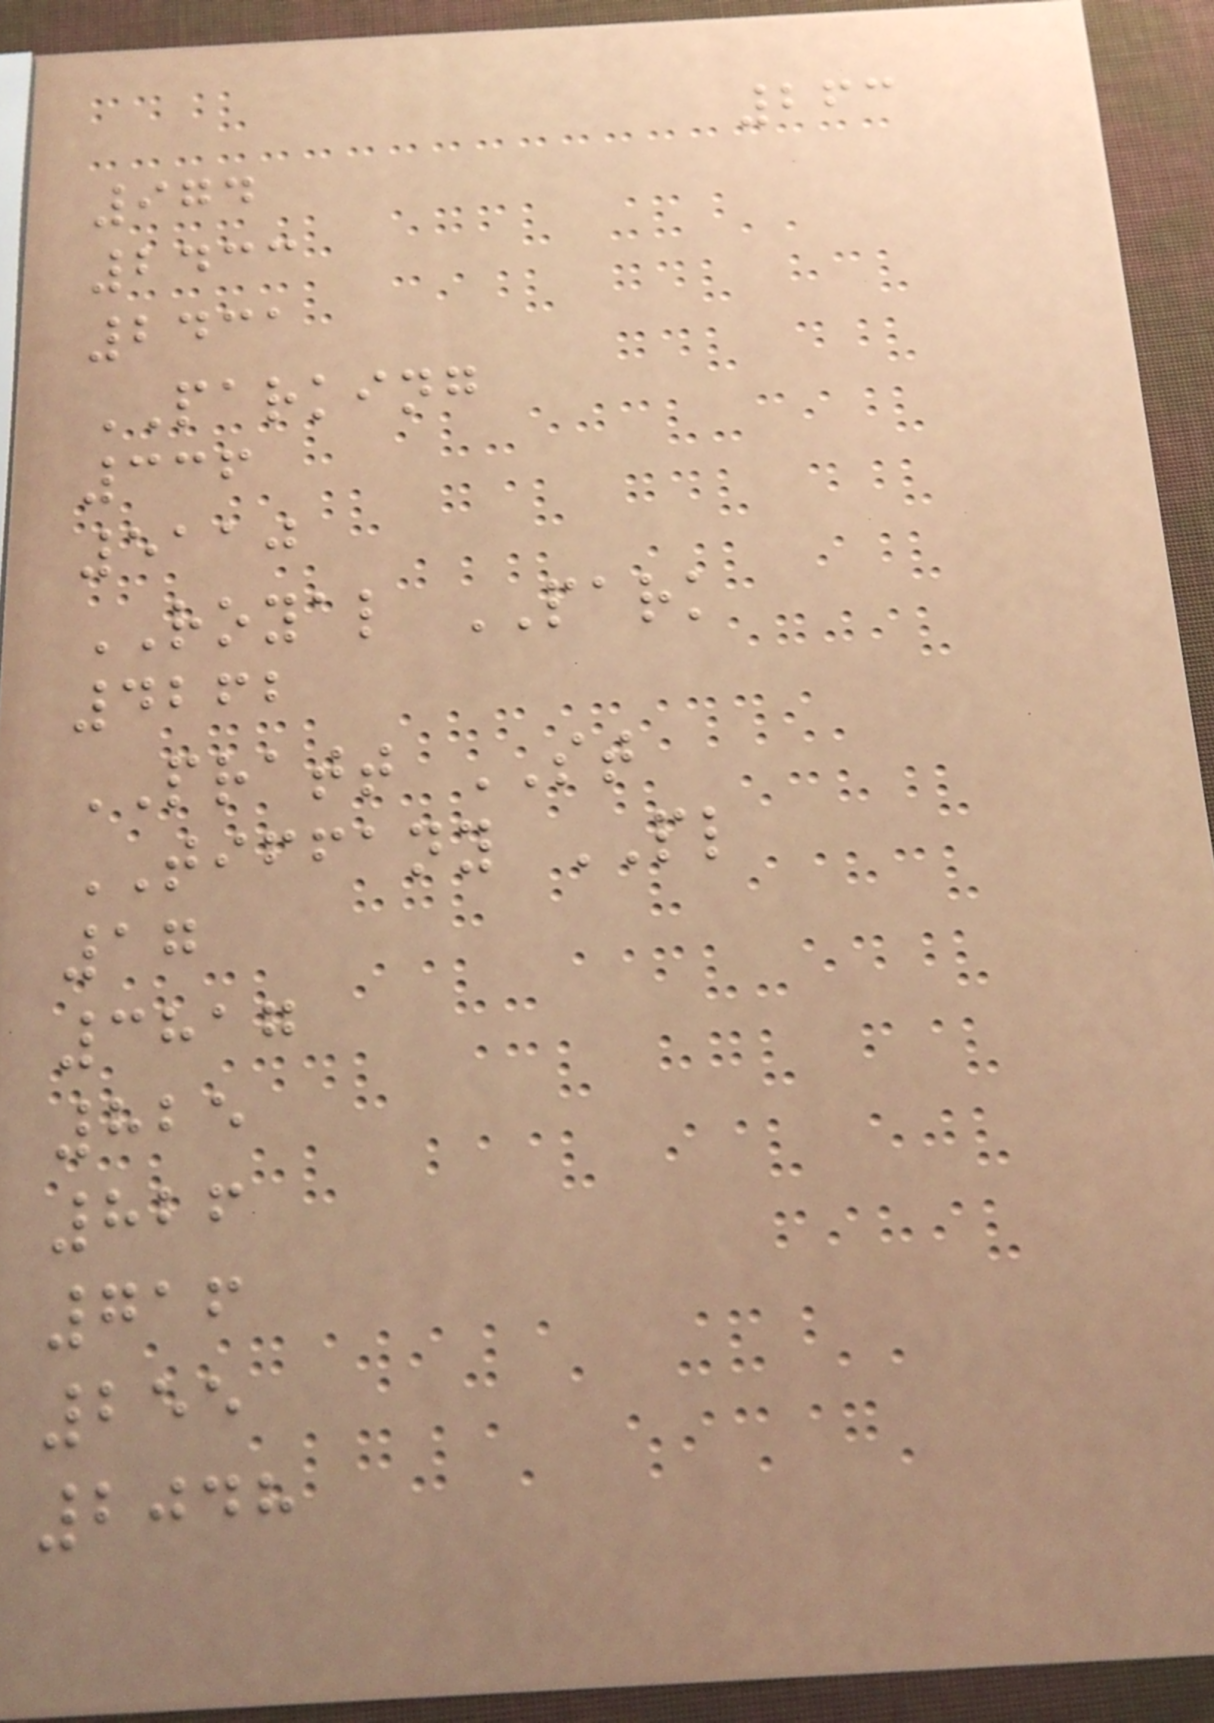263
974
2433
2431
PARKING
336
5110
ROYAL PARK
4262
PRATT ST
TIFFANY PL
17
3817
825
826
716
255
2048
